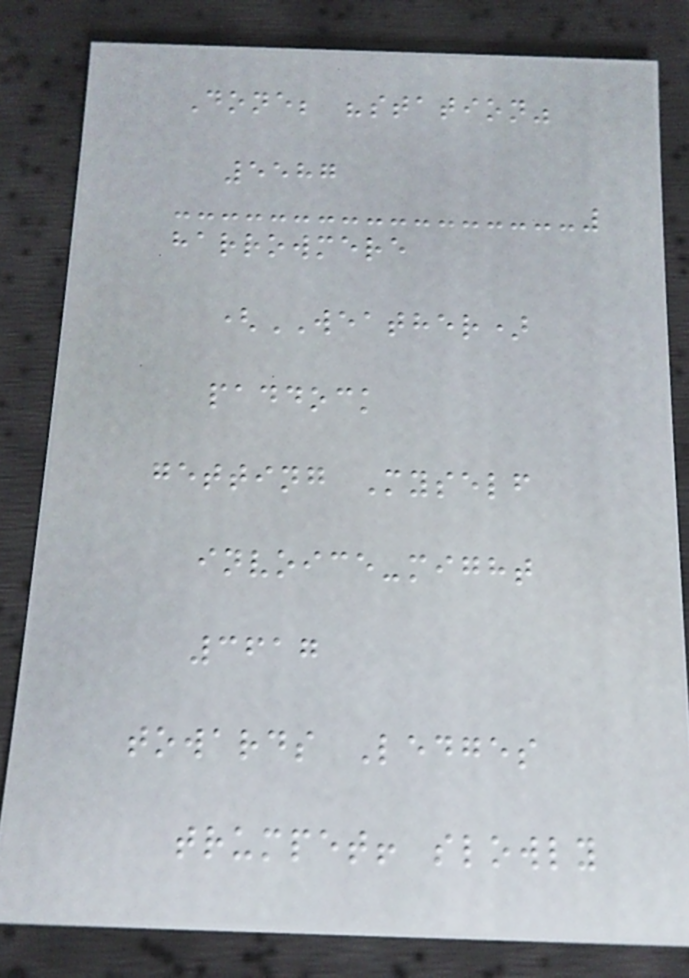Done; "station"
5587
harrowmere
(WEATHER)
paddock
getting Myself
invoice-might
3617
towards Ledges
trumpet! slowly
